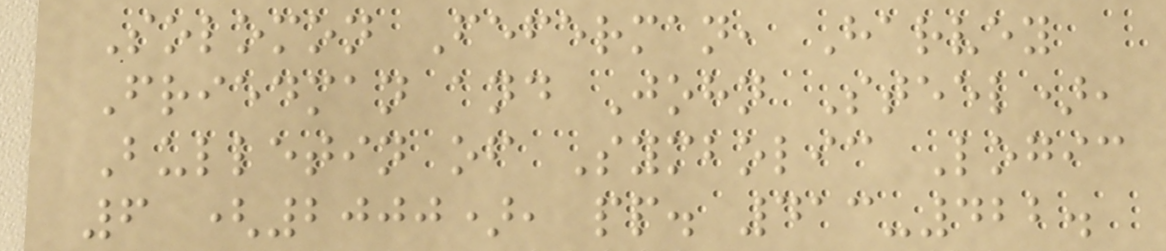Solomon Feferman, Harvey
Friedman and John Steel),
Bulletin of Symbolic Logic
6 (2000), pp. 413-422.
